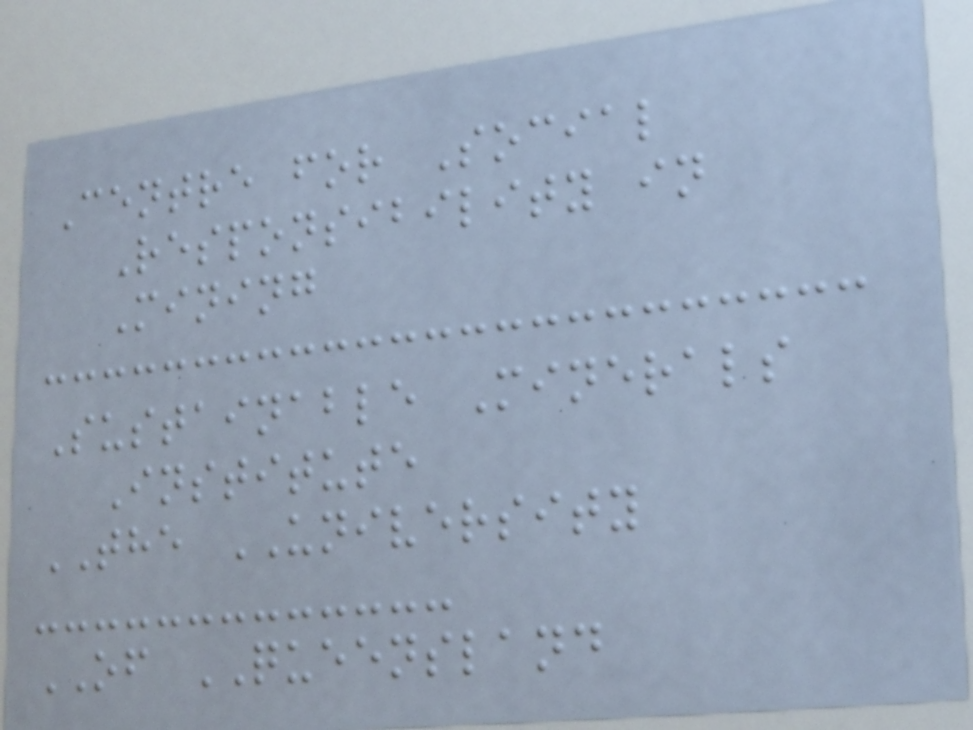Centre for Social
Responsibility in
Mining
Sustainable Minerals
Institute
THE UNIVERSITY
OF QUEENSLAND
